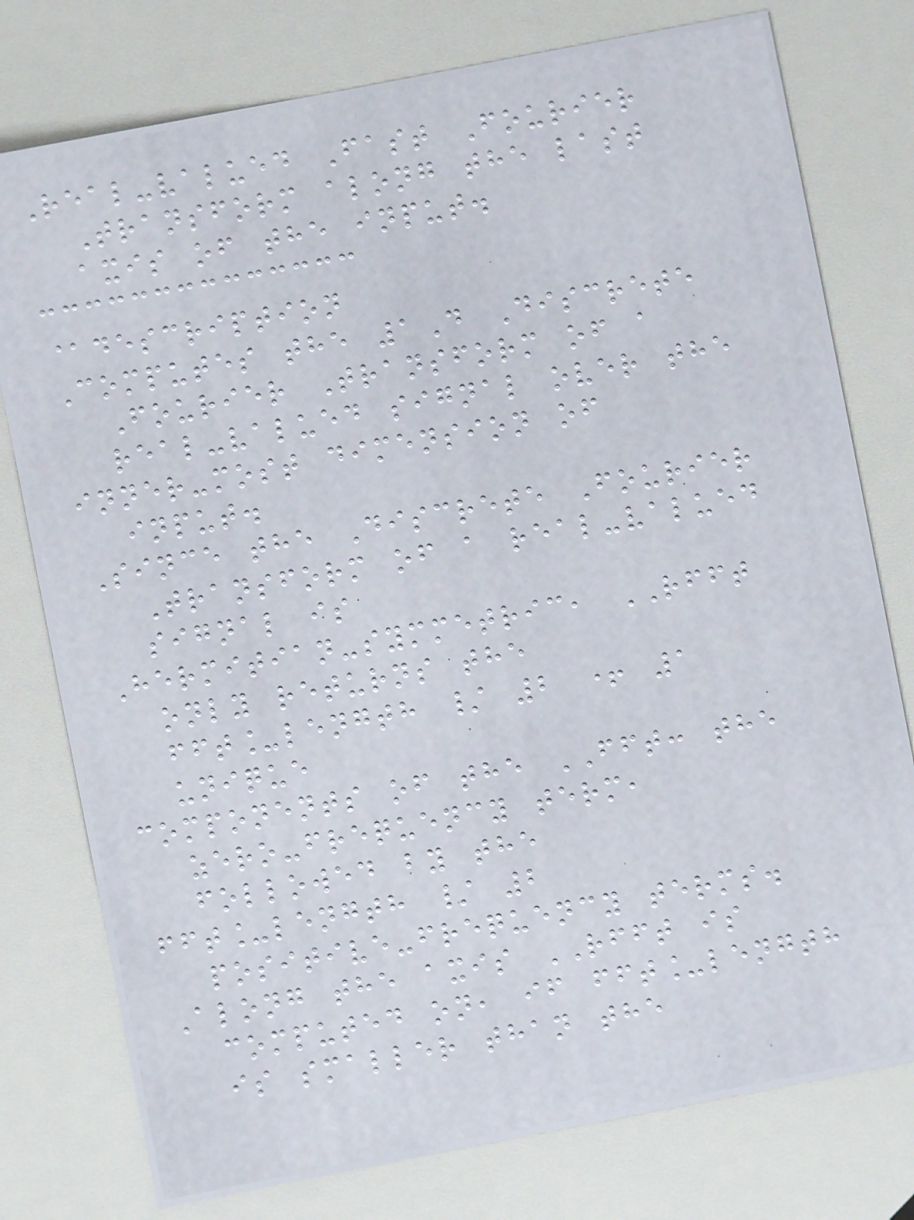Real-valued Fast Fourier
Transform along the last
axis of the input.
@description
Computes the 1D Discrete
Fourier Transform of a
real-valued signal over the
inner-most dimension of
input.
Since the Discrete Fourier
Transform of a real-valued
signal is
Hermitian-symmetric, RFFT
only returns the
fft_length / 2 + 1
unique
components of the FFT: the
zero-frequency term,
followed by the
fft_length / 2
positive-frequency terms.
Along the axis RFFT is
computed on, if fft_length
is smaller than the
